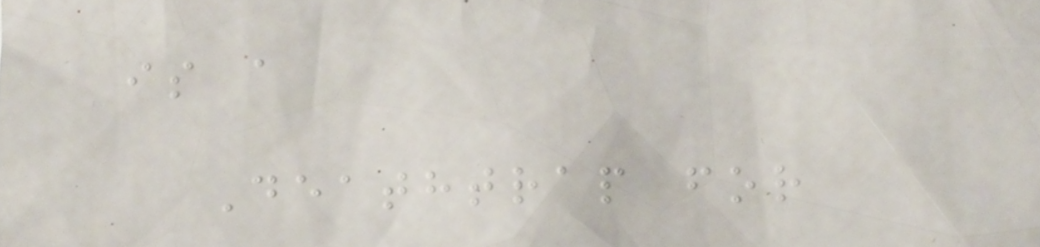is a
Deathtrap for
